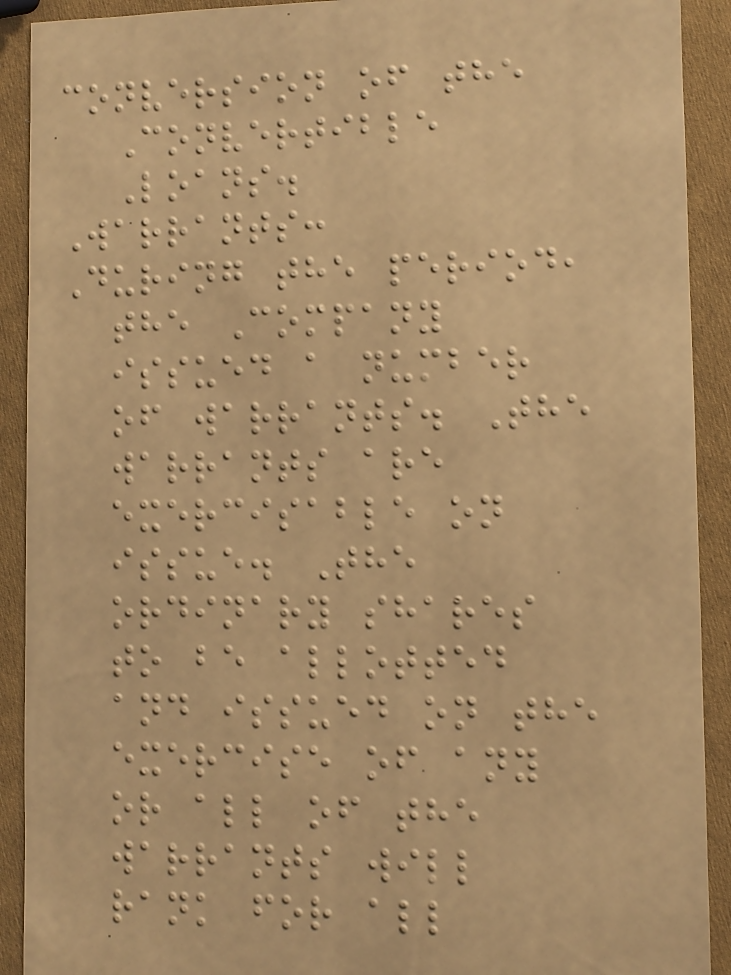conversion of the
Convertible
Loans.
Warrants:
During the period,
the Company
issued a number
of warrants. The
warrants are
exercisable on
issue. The
ordinary shares
to be allotted
and issued on the
exercise of any
or all of the
warrants will
rank for all
